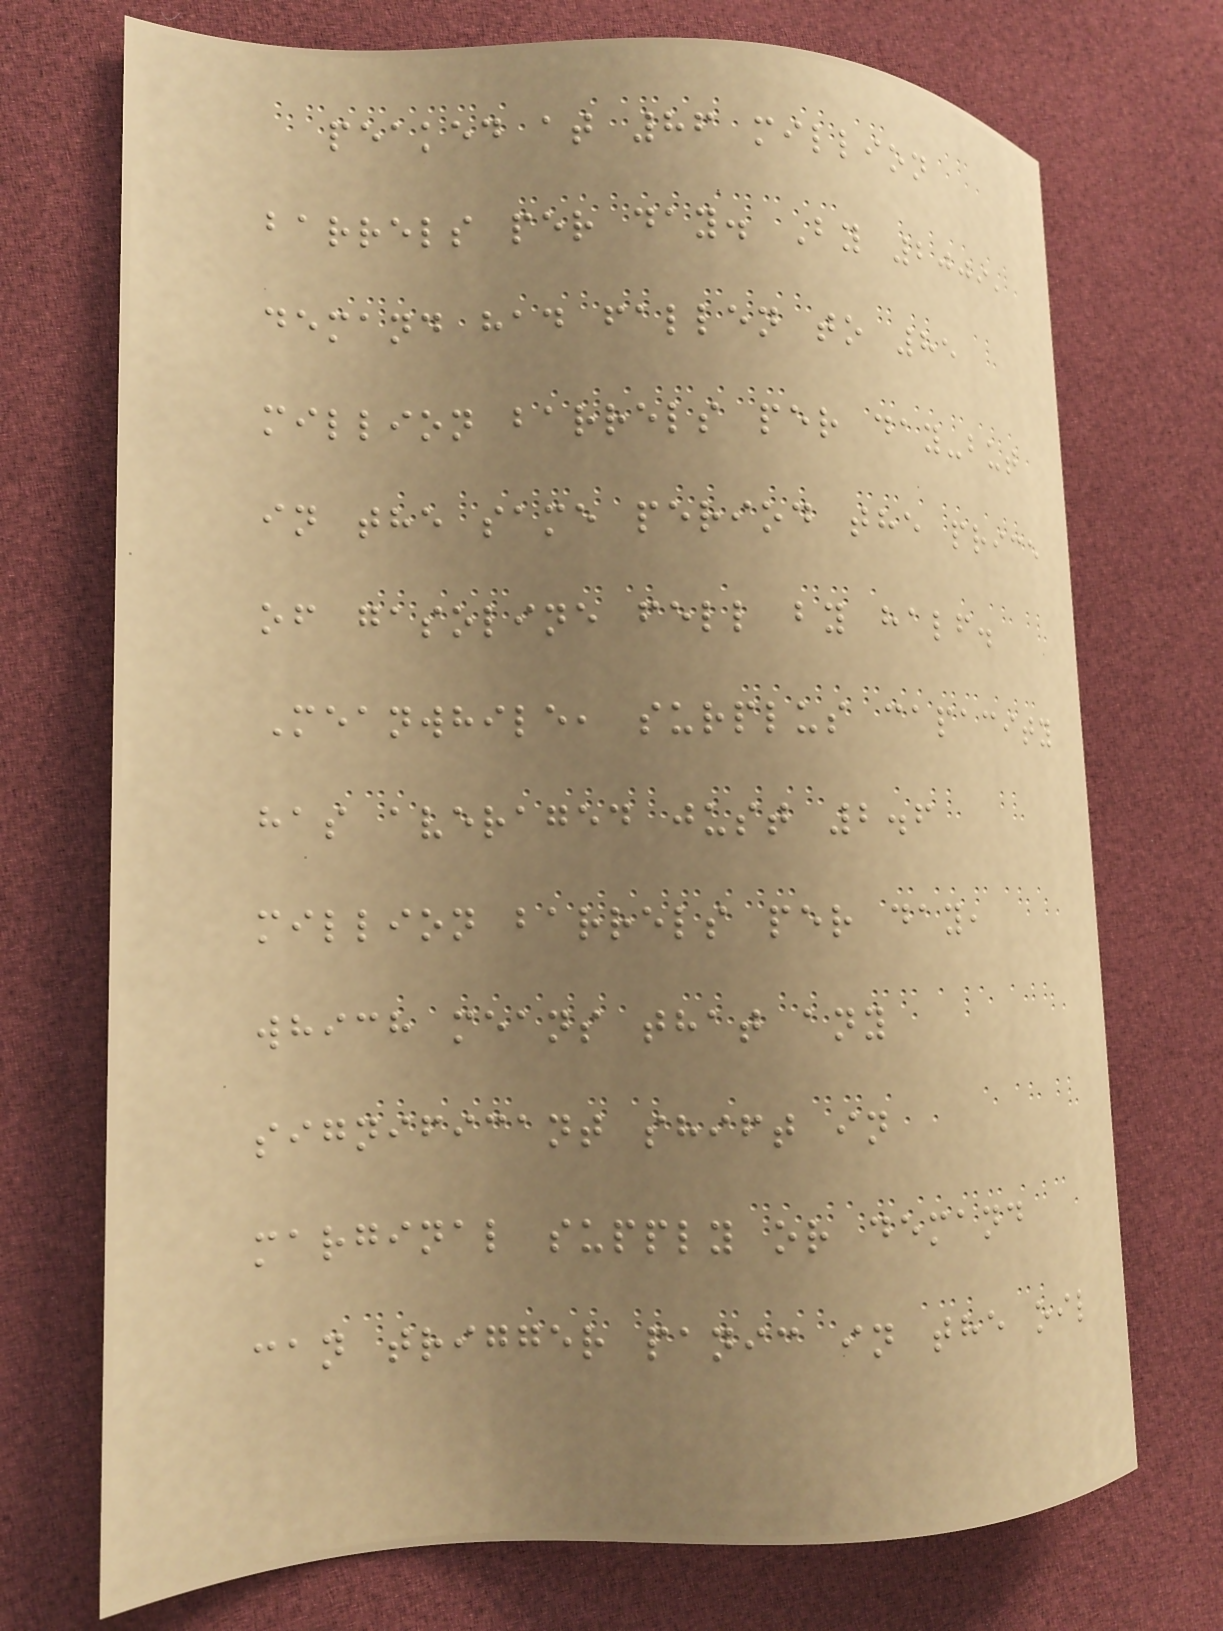peaked at 86 million
barrels per day. By 2009,
demand had fallen to 85
million barrels per day-but
in the same period the price
of gasoline fell by half.
Meanwhile, surplus capacity
has averaged just 2.6
million barrels per day,
which means that any
significant shift in
marginal supply or demand
can trigger panic in the oil
